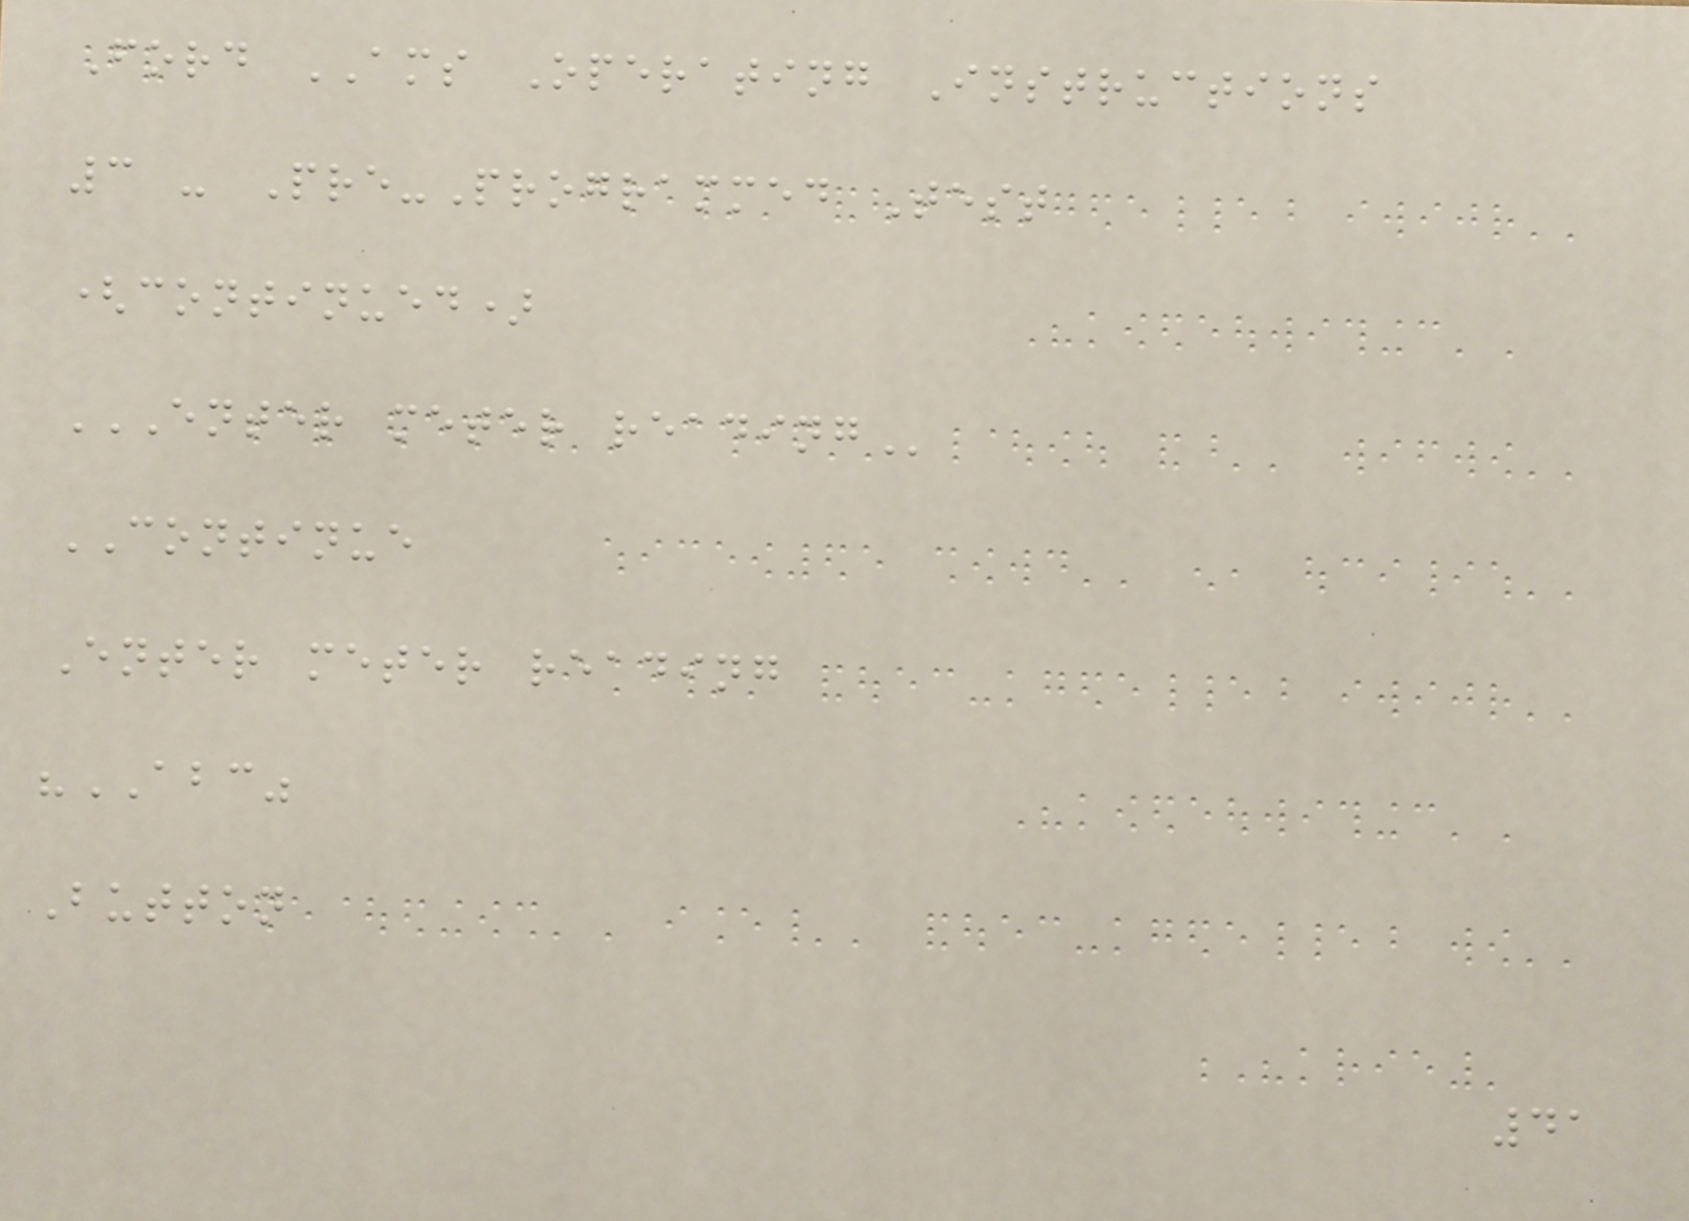Ford AMS Operating Instructions
3 - Pre-Programmed Test
(continued)
ENTER METER READING
CONTINUE
Enter meter reading
"ABC"
Button
41
